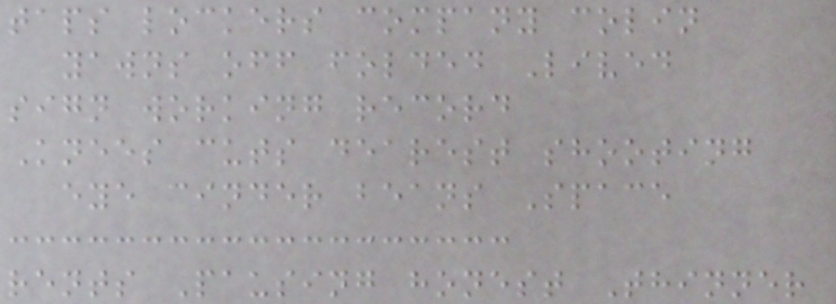taps lockers company colin
yawns off folded Lived
sign working record
Knees cuts dearest shooting
eye cinder beans Space
rents Pausing honest Thinner
